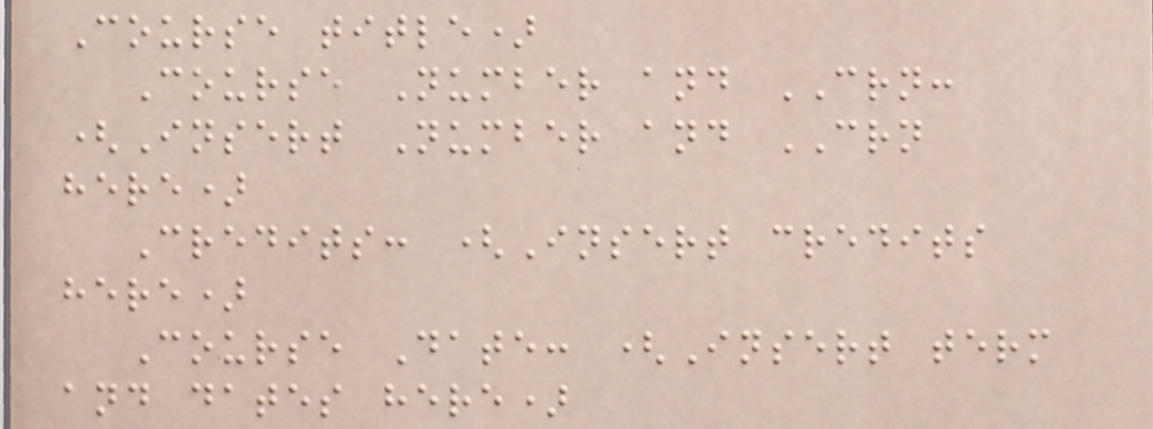Course title)
Course Number and CRN:
(Insert Number and CRN
here)
Credits: (Insert credits
here)
Course Date: (Insert term
and dates here)
